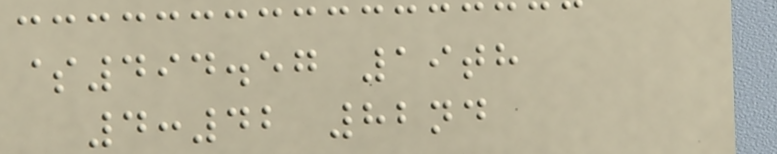$494.57 19th
4:42 82nd
